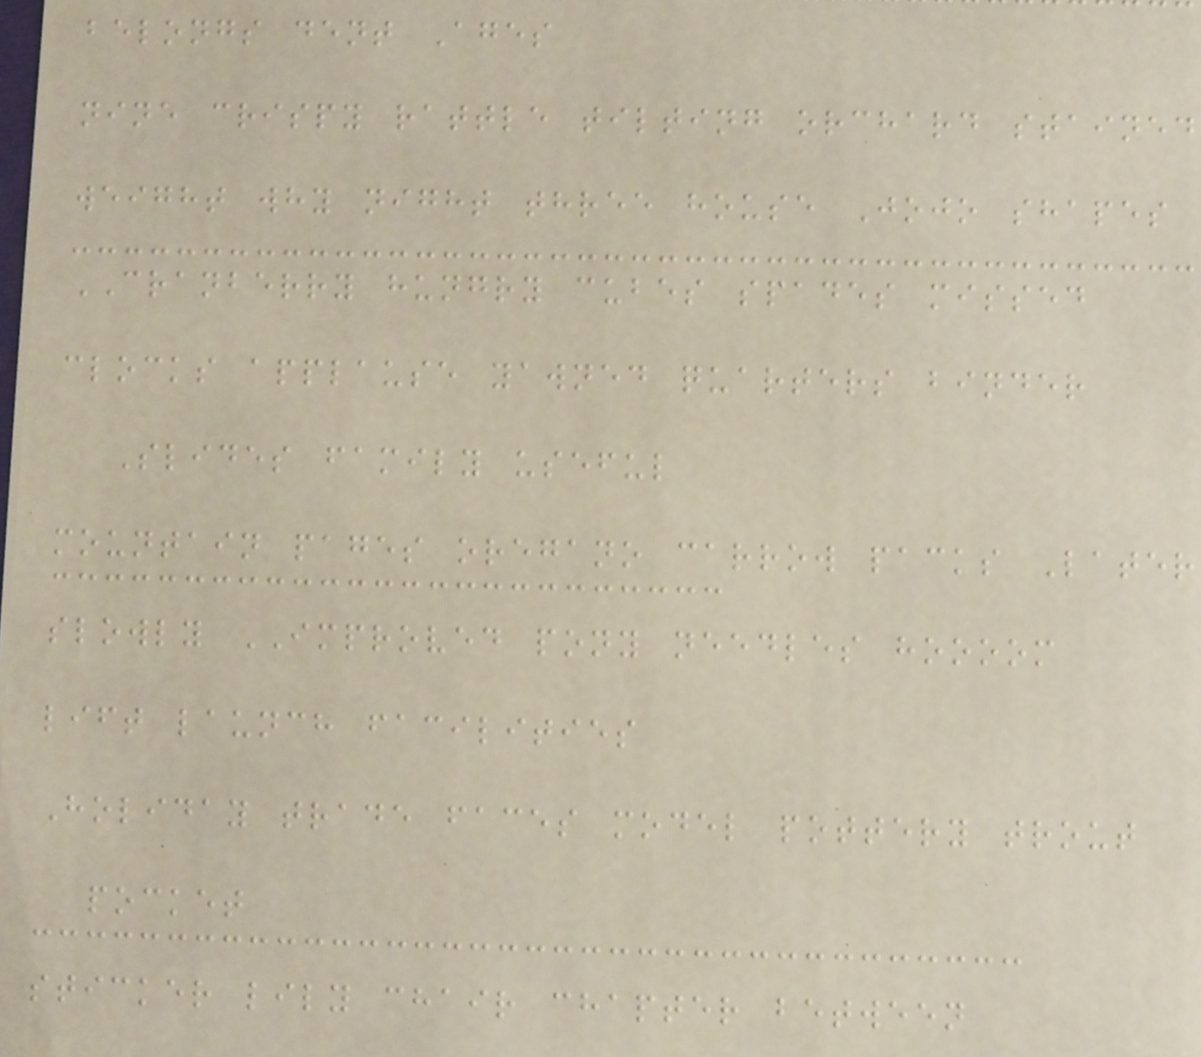belongs dent Ages
nine crispy rattle tilting orchard stained
weight why night three house Jojo shapes
CRANBERRY hungry cubes spades missed
clocks applause yawned quarters binder
Slides family useful
mountain pages oregano carrow packs Later
slowly IMPROVED pony needles hoooom
lift launch facilities
Holiday trade faces model pottery trout
pocket
sticker lily chair chapter between
